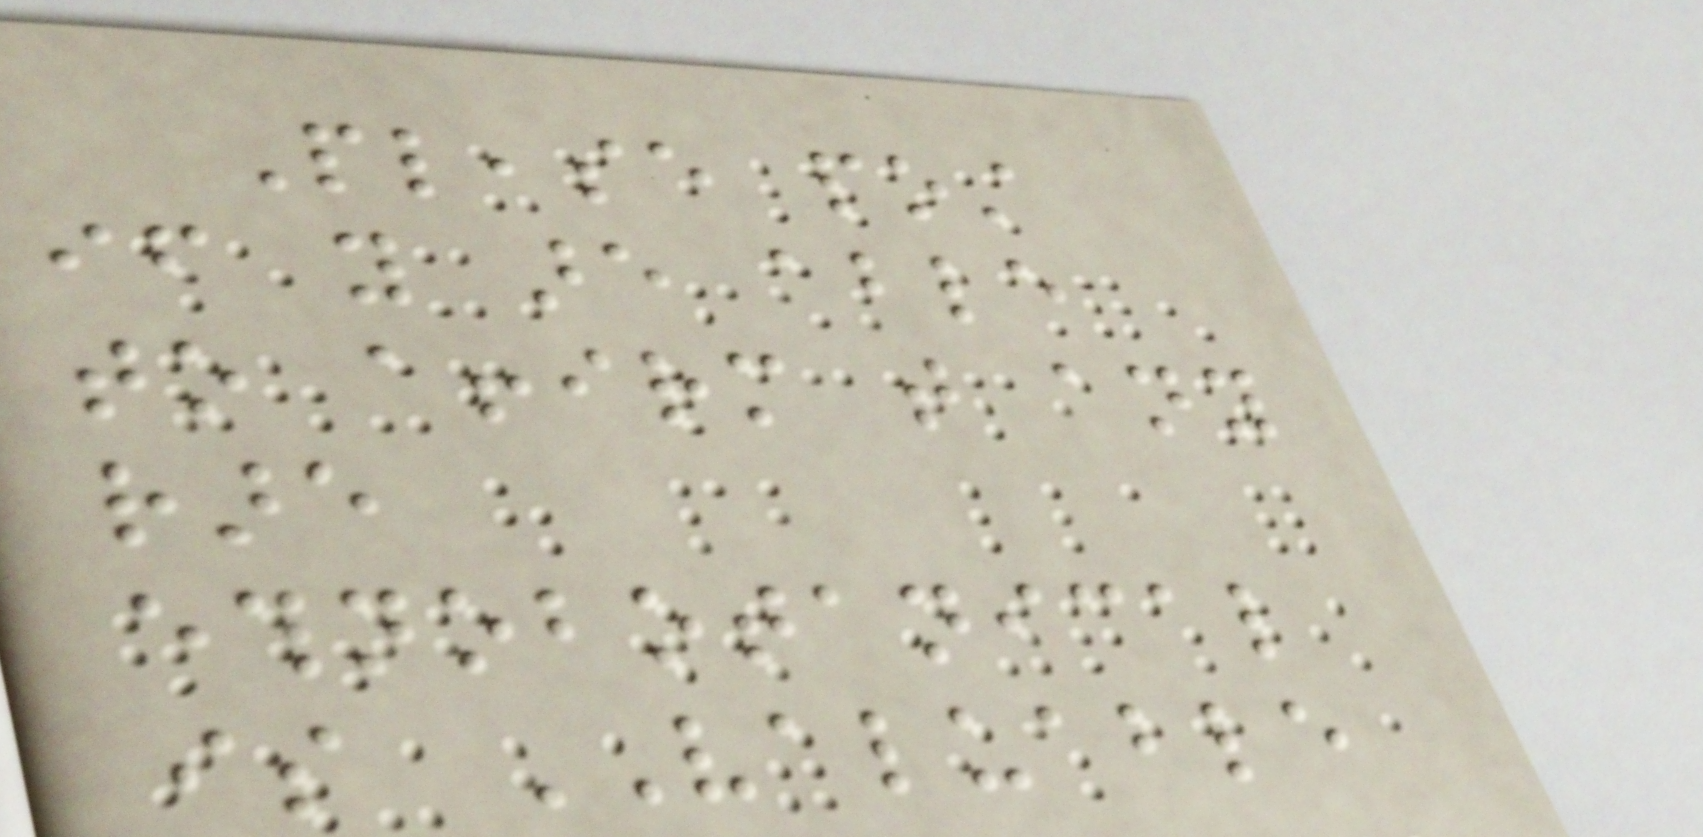Please post
if you are able
to affirm that any
rare
ethnobotanical
is VALUABLE
